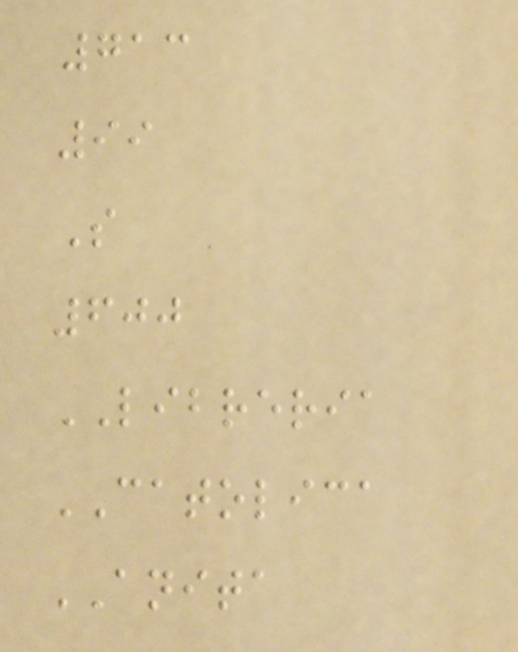713
99
S
600
LIBRERIA
CATOLICA
ANITA
